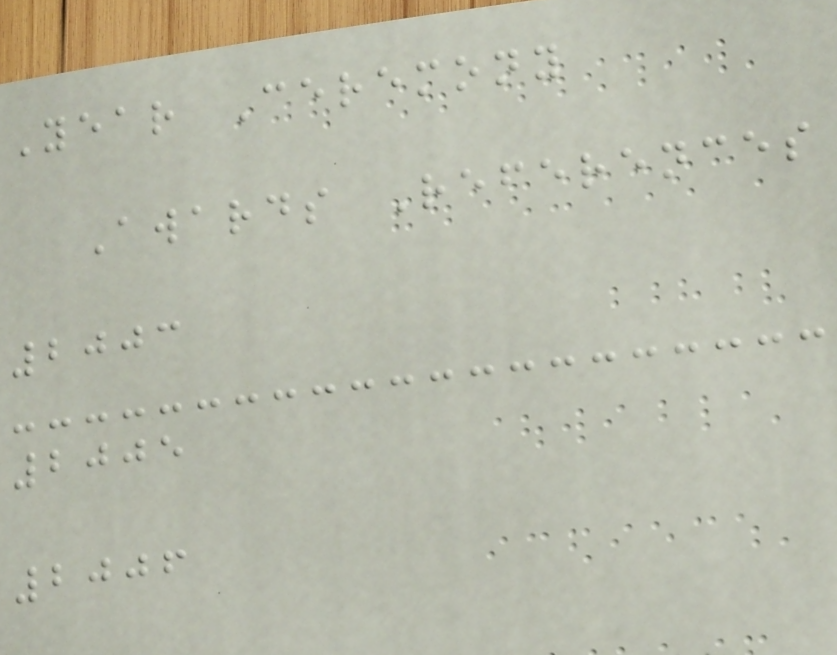Year Ceremony
Awards References
2003
2005
2006
